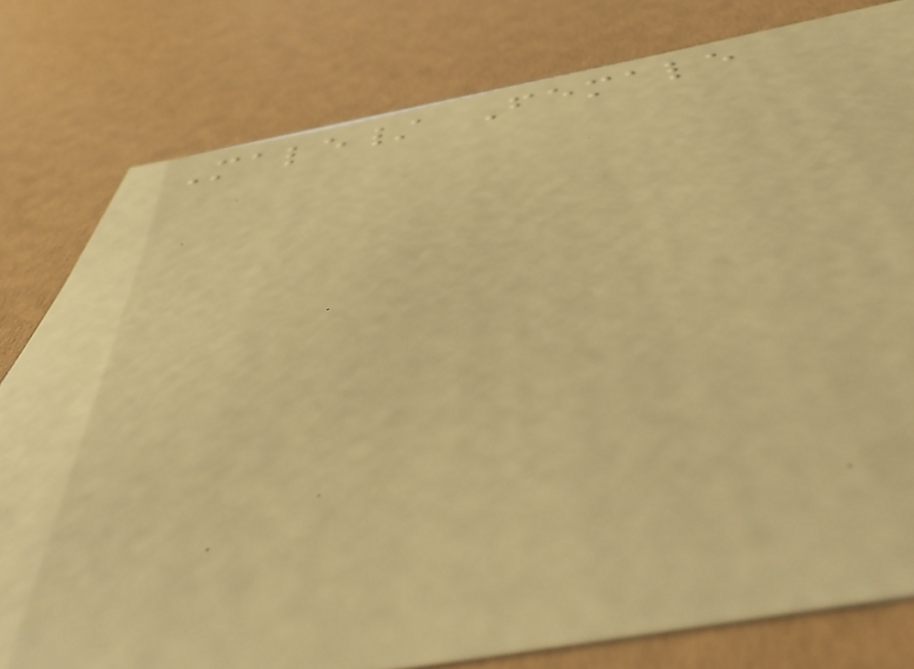Male/ Female
